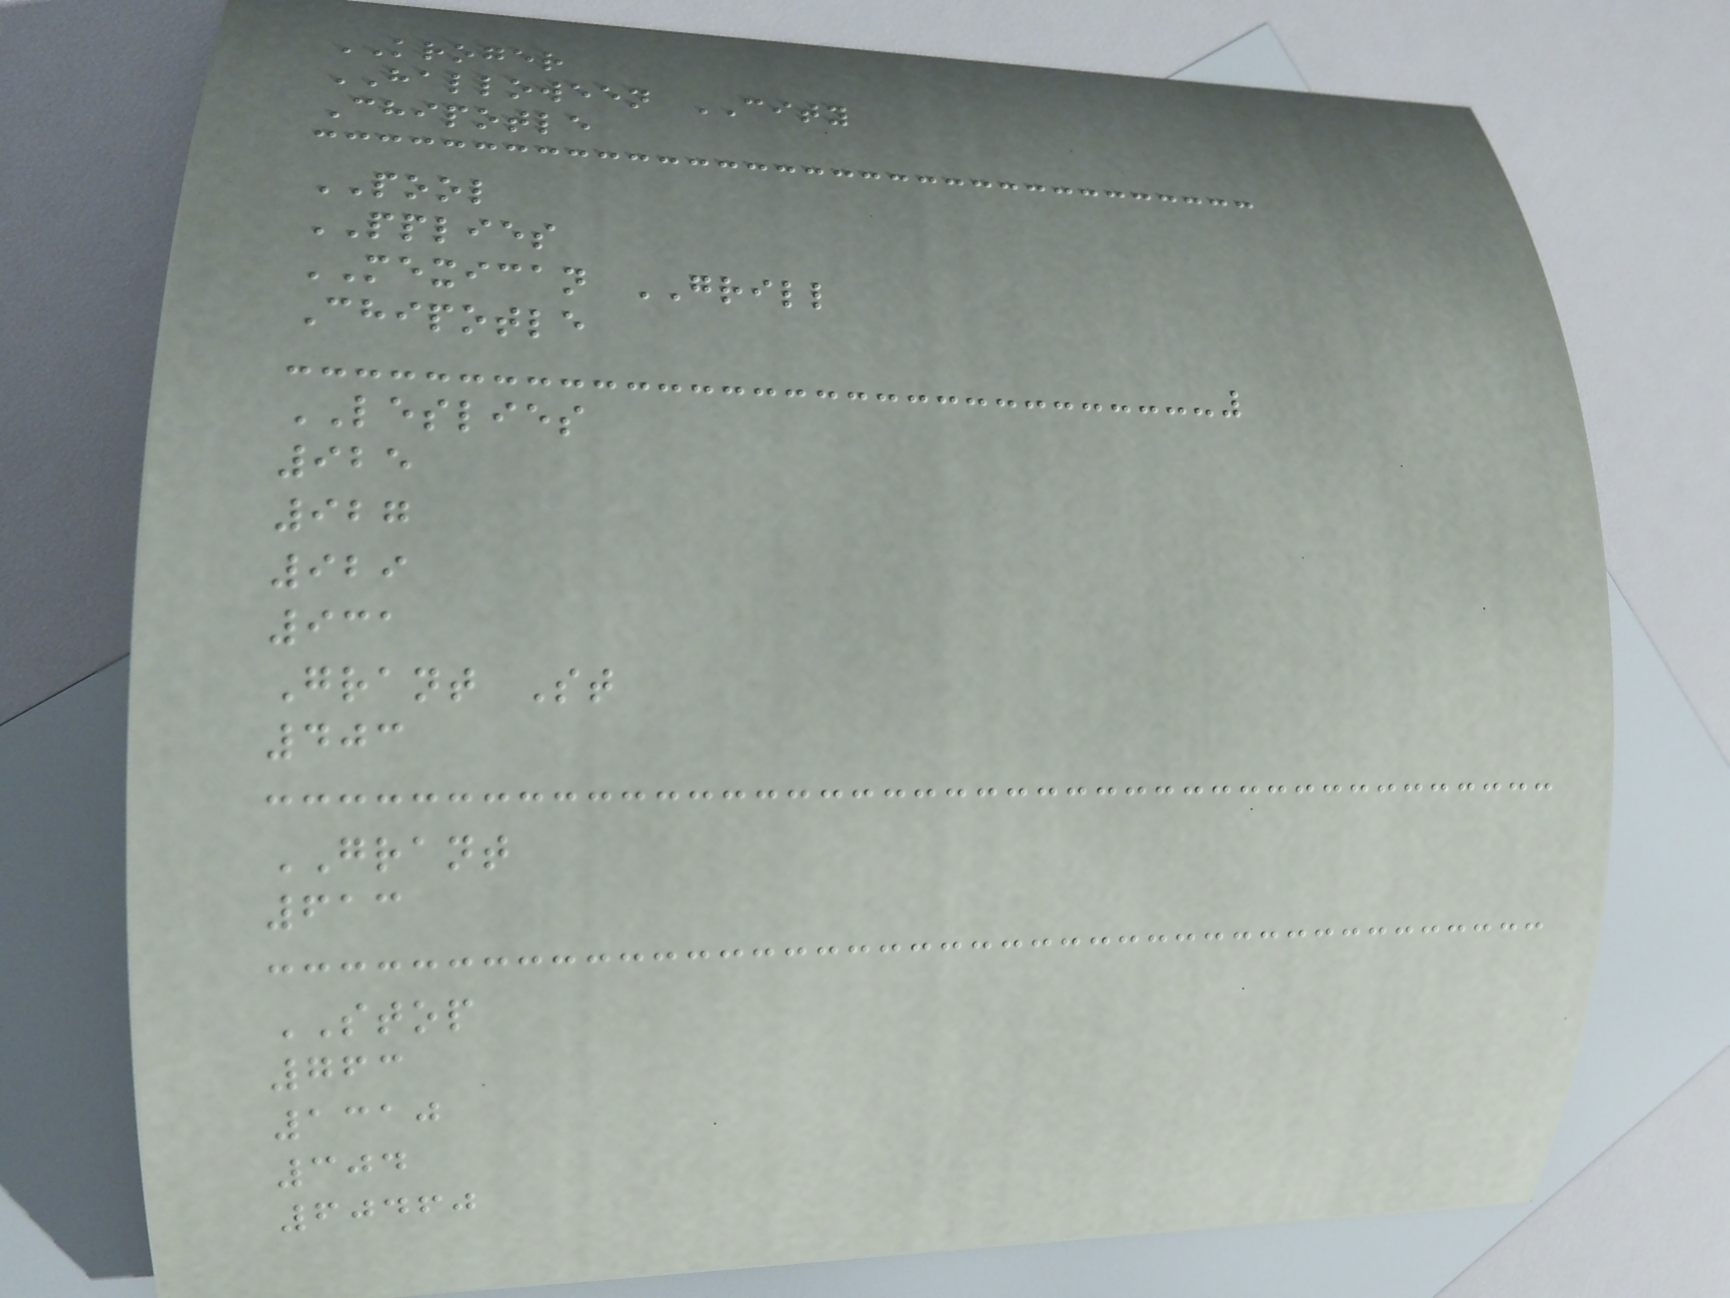KROGER
HALLOWEEN CITY
Chipotle
POOL
PPLIES
MEXICAN GRILL
Chipotle
LESLIES
925
927
929
931
Grant St
403
GRANT
613
STOP
763
1310
304
60460
